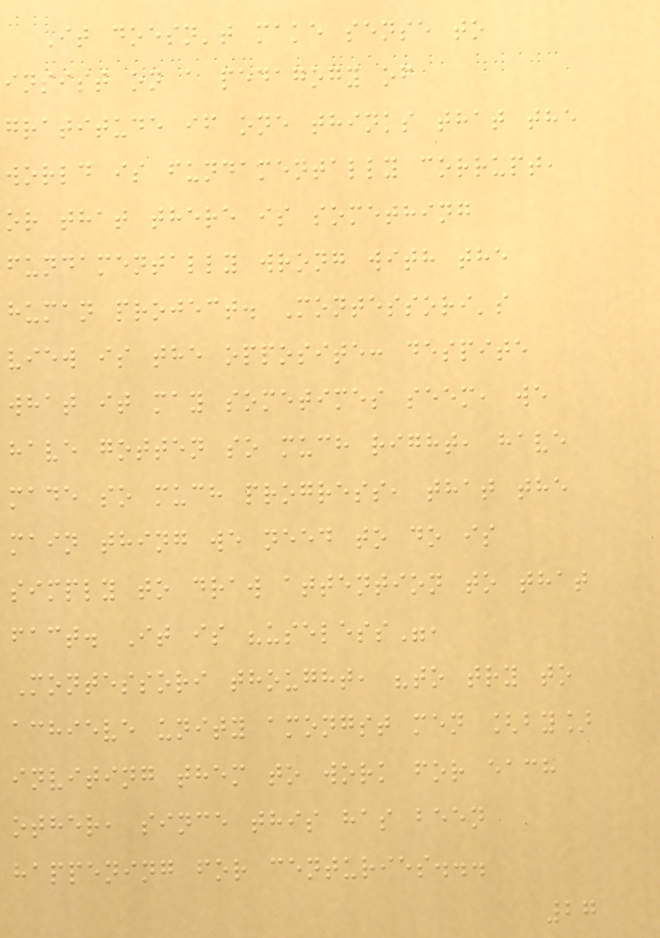It doesn't make sense to
insist on a pedagogy of
gratitude if one thinks that the
world is fundamentally corrupt,
or that there is something
fundamentally wrong with the
human project. Montessori's
view is the opposite: despite
what it may sometimes seem, we
have gotten so much right, have
made so much progress, that the
main thing we need to do is
simply to draw attention to that
fact. It is "useless",
Montessori thought, "to try to
achieve unity amongst men [by]
inviting them to work for each
other, since this has been
happening for centuries...
27
